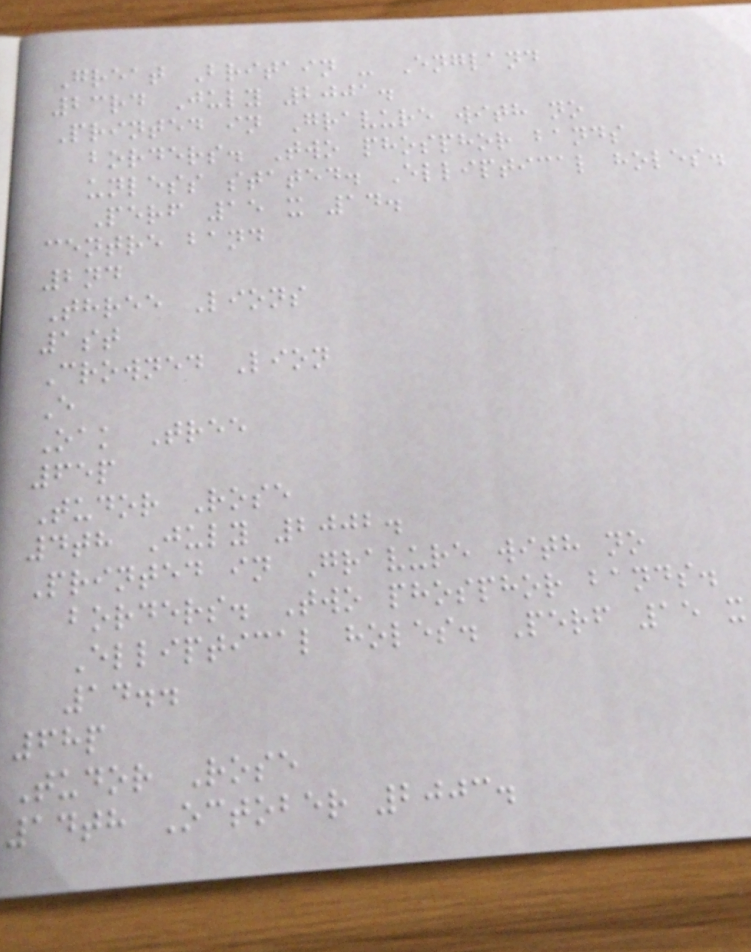Great Britain - England
23rd July 2001.
Printed in Gravure with no
borders. Two phosphor bands
unless stated. Elliptical holes.
Perf 15 x 14.
centre band
2nd
Three Lions
1st
Crowned Lion
E
Oak Tree
65p
Tudor Rose
4th July 2002.
Printed in Gravure with no
borders. Two phosphor bands.
Elliptical holes. Perf 15 x
14..
68p
Tudor Rose
14th October 2003.
